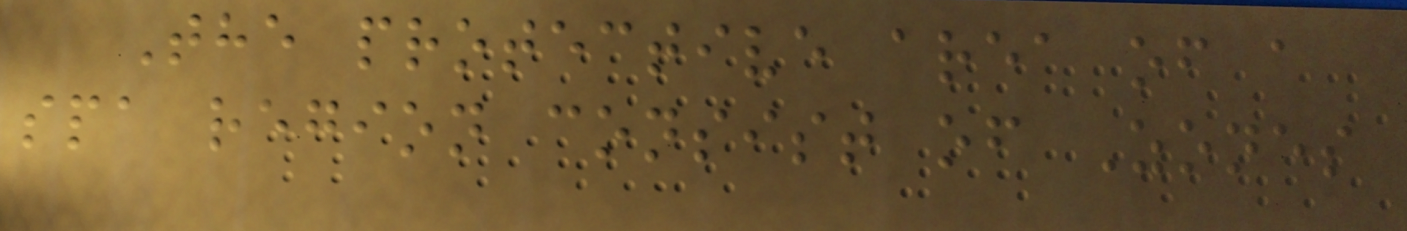The protective area of a
spa region consist of Zones
